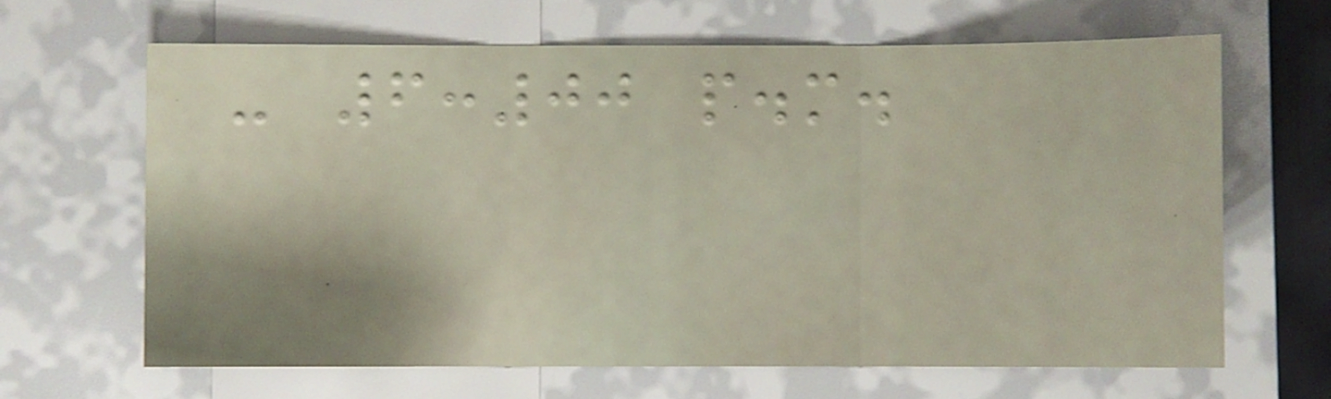- 6:00 p.m.
